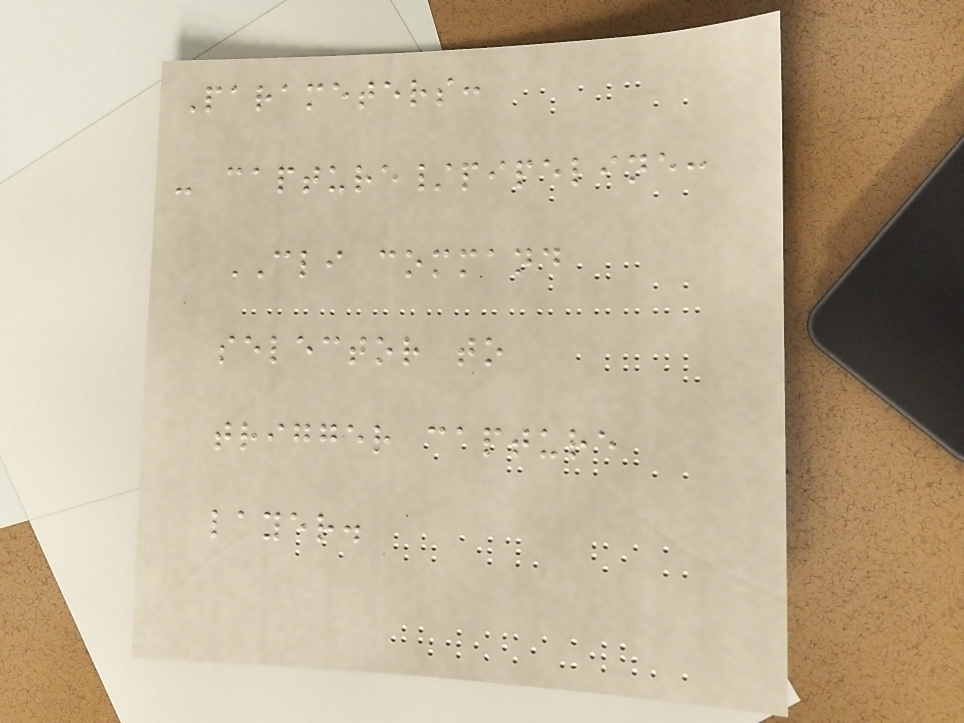Parameters:
- capture/pipeline:
CLI command
selector to
trigger capture
layer.
